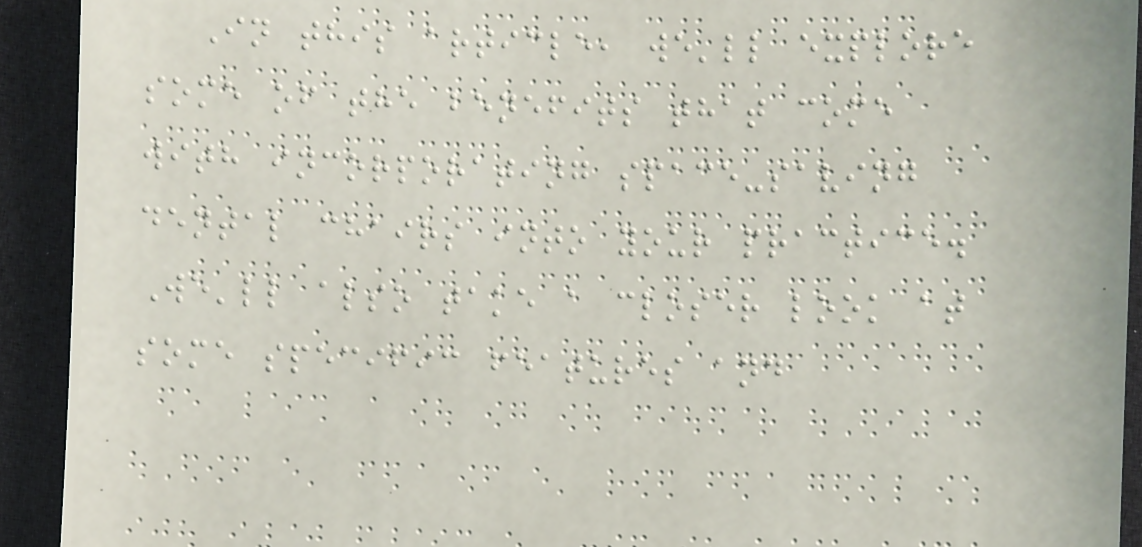In this article, we'll explore
some of the benefits that come
with incorporating space-saving
dental chairs into your practice.
We'll also take a closer look at
some specific features and
